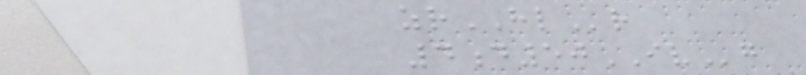zrHLr
4d50IVg
